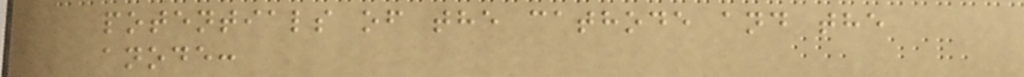potentials of the cathode and the
anode:
